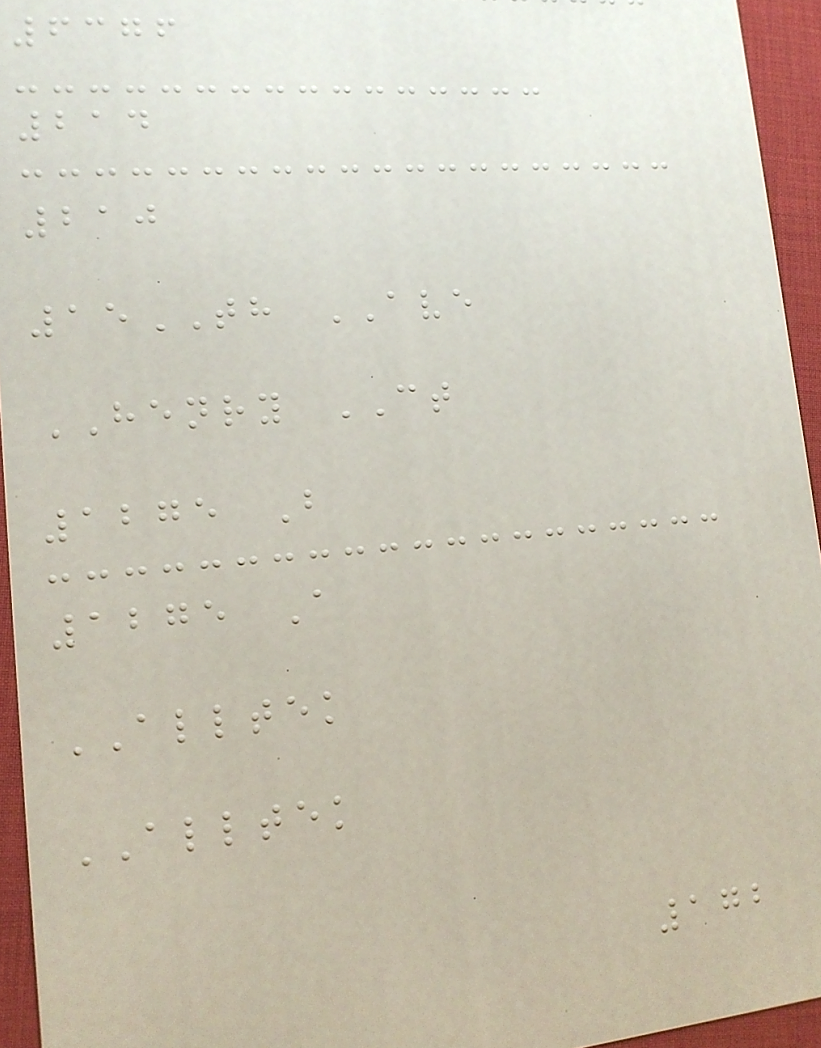6376
214
210
15TH AVE
HENRY CT
1275 B
1275 A
ALLTEK
ALLTEK
172
